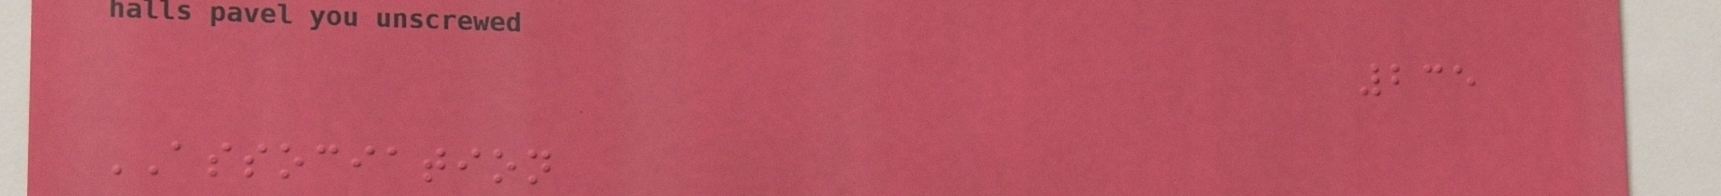235
ASSOCIATION
